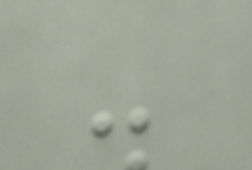.
